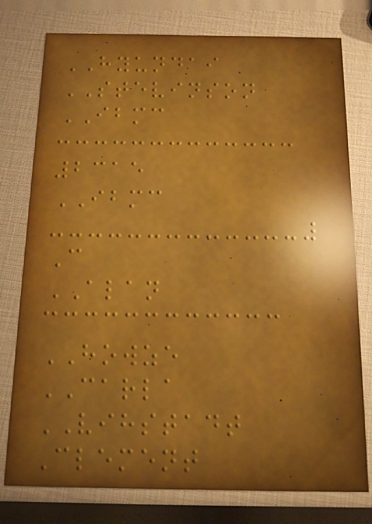HYUNDAI
STEVINSON
IBMC
2315
IBMC
C
ALAN
HOWZE
CARLA
VIHSTADT
Clement
